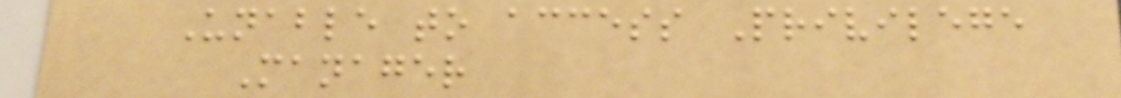Unable to access Privilege
Manager
